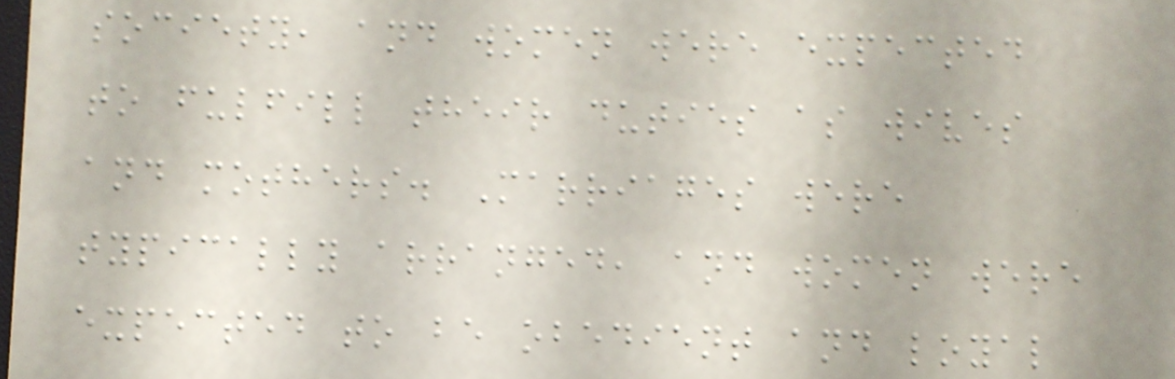society, and women were expected
to fulfill their duties as wives
and mothers. Marriages were
typically arranged, and women were
expected to be obedient and loyal
